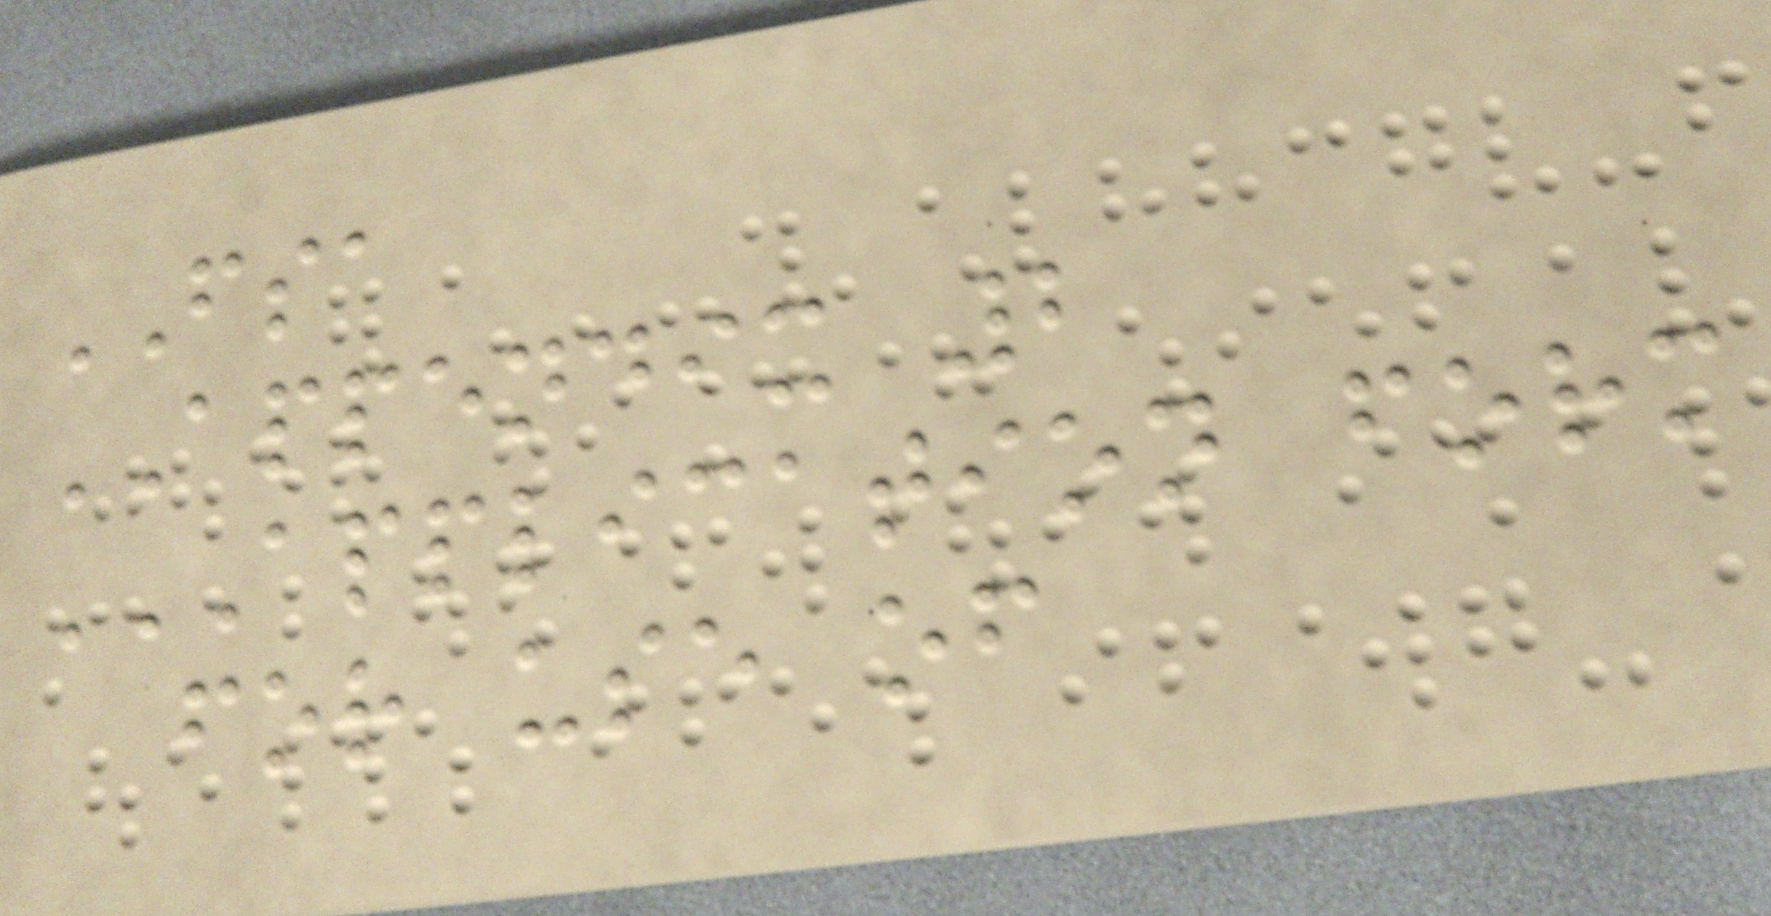FSA
APPENDIX 2
APPLICATION FORM
FOR USE OF
